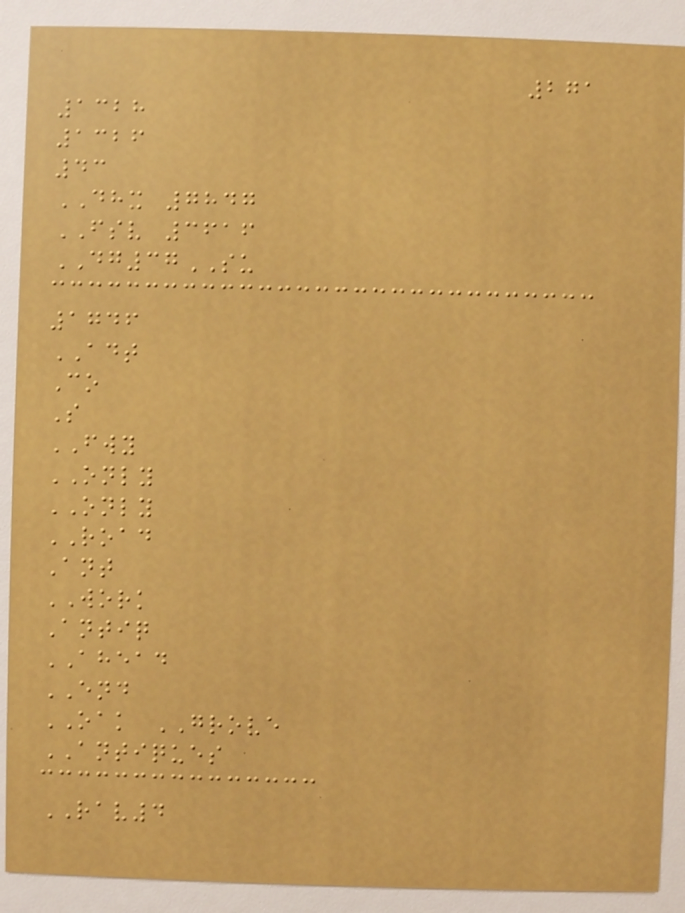271
1328
1326
43
DHX 7847
FSV 3616
DG37SU
1746
ADT
Co
S
FWY
ONLY
ONLY
ROAD
Ant
WORK
Antiq
AHEAD
END
OAK GROVE
ANTIQUES
RAV4
